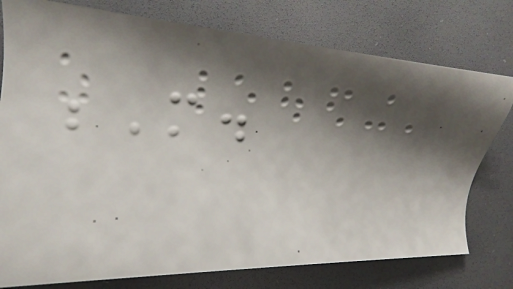M.
